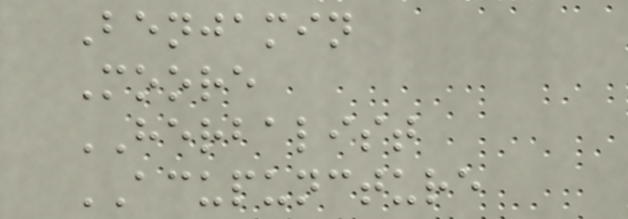Benjamin
Moore
HERBALIST
ACUPUNCTURE
